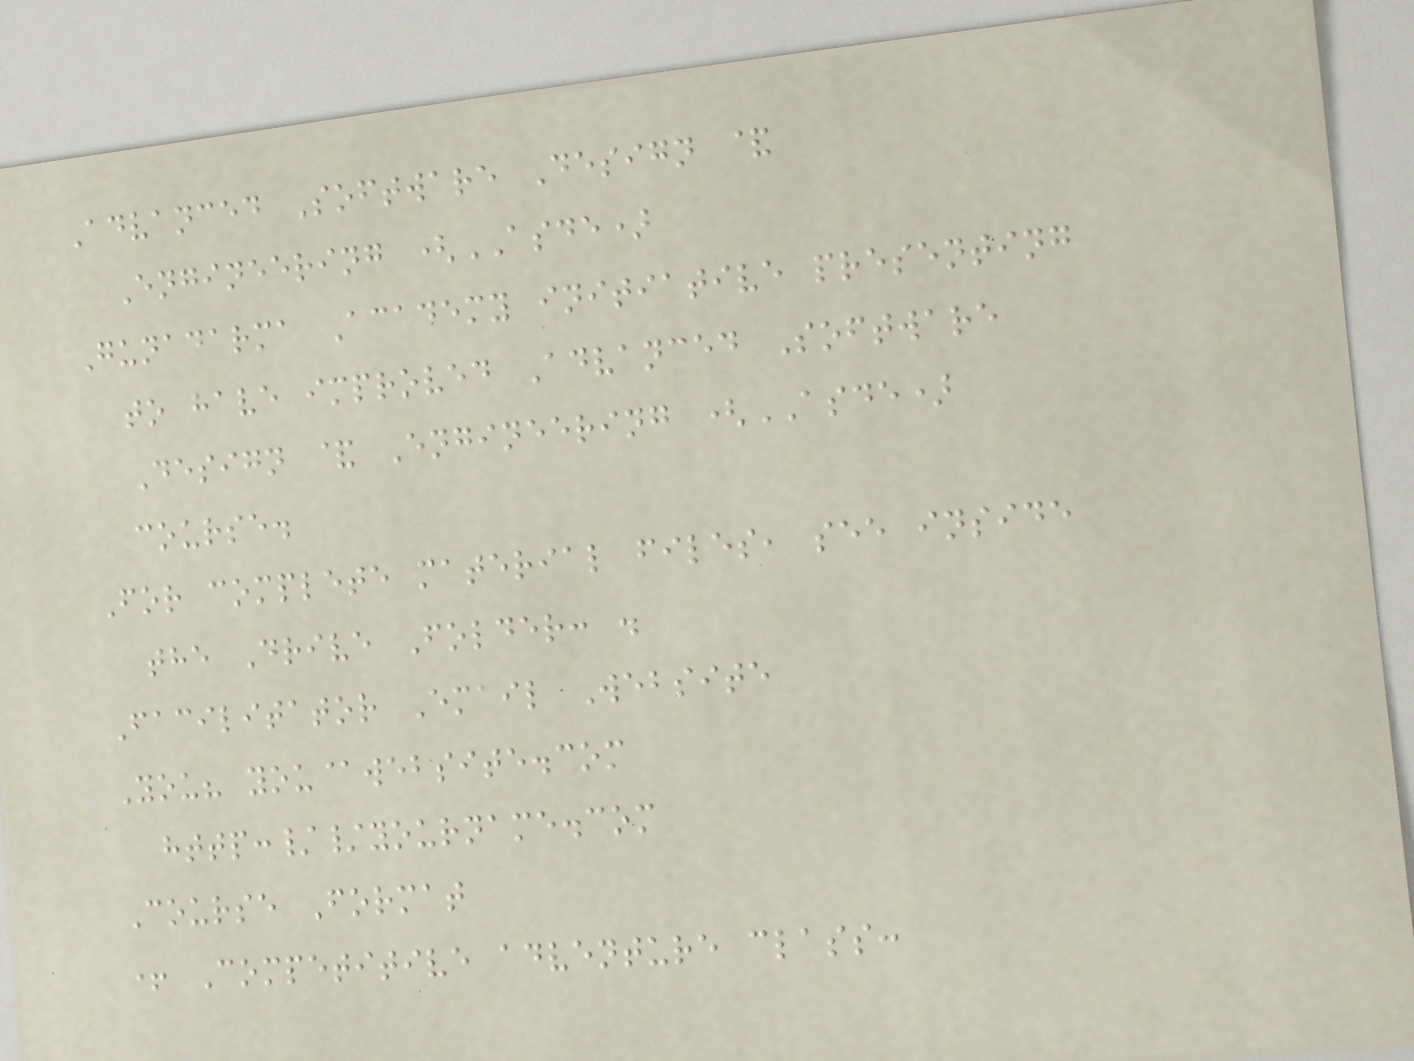Advanced Software Design &
Engineering (ASDE)
Gunadarma Academy initiative presenting
to have improved Advanced Software
Design & Engineering (ASDE)
course.
For complete material files, see inside
the Drive Folder: .
Facilitator Email Website
You? you@website.com
http://yourname.com
Course Format
+ Competitive adventure class:
